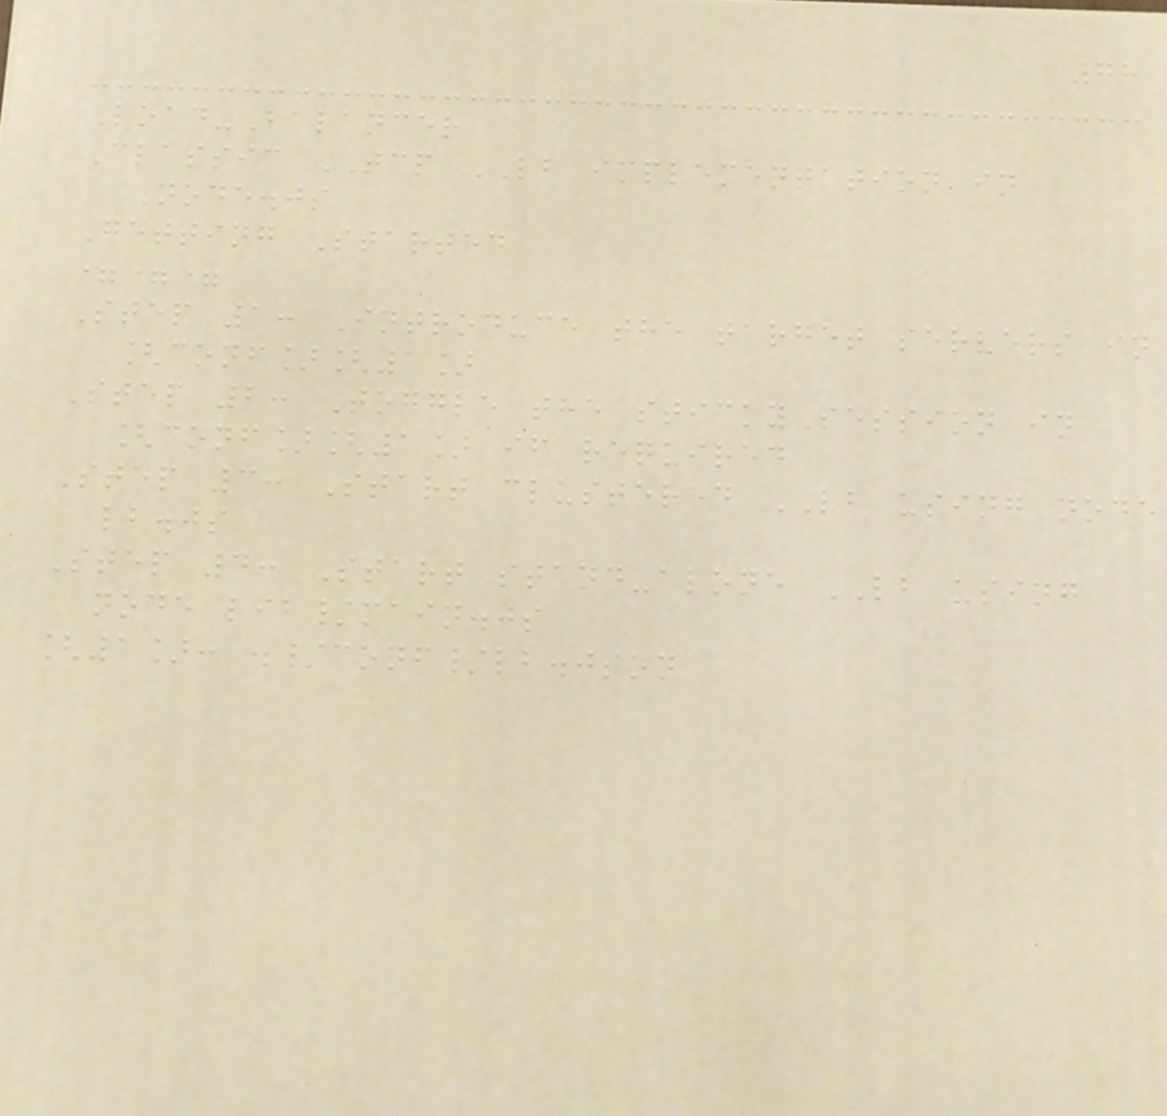78
Load-Balancer
Classic TCP LB implementation in
Node.js
Getting Started
===
Step 1: Introduce the target servers in
[conf][1]
Step 2: Toggle the stickySession in
[conf][1] if required
Step 3: Start clustered LB using node
lb.js
Step 4: Start stand-alone LB using
node lib/main.js
[1]: ./conf/lb.json
